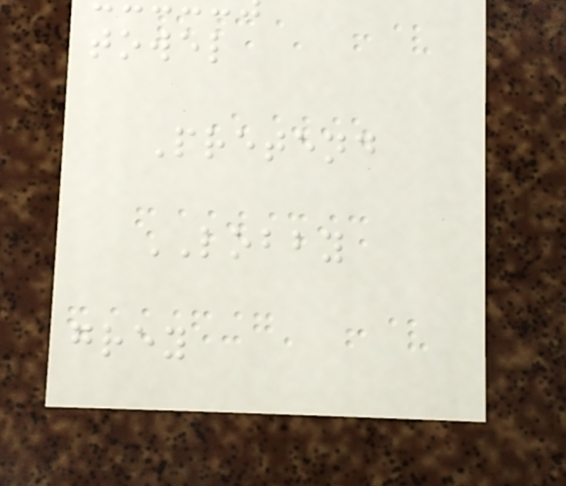towel
Pretend
LOBBY
grey
